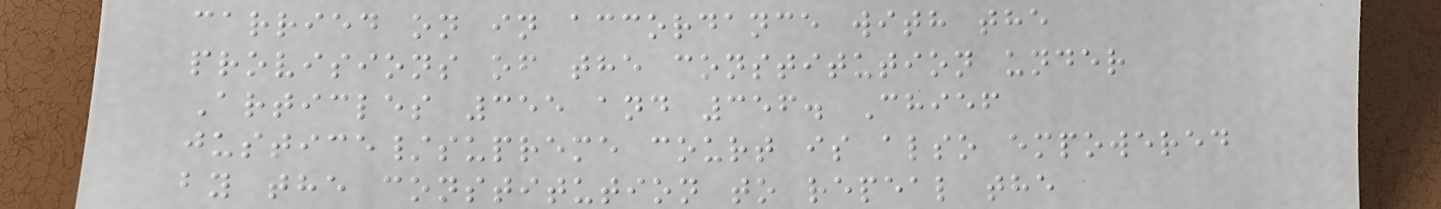carried on in accordance with the
provisions of the constitution under
Articles 355 and 356. Chief
justice/supreme court is also empowered
by the constitution to repeal the
